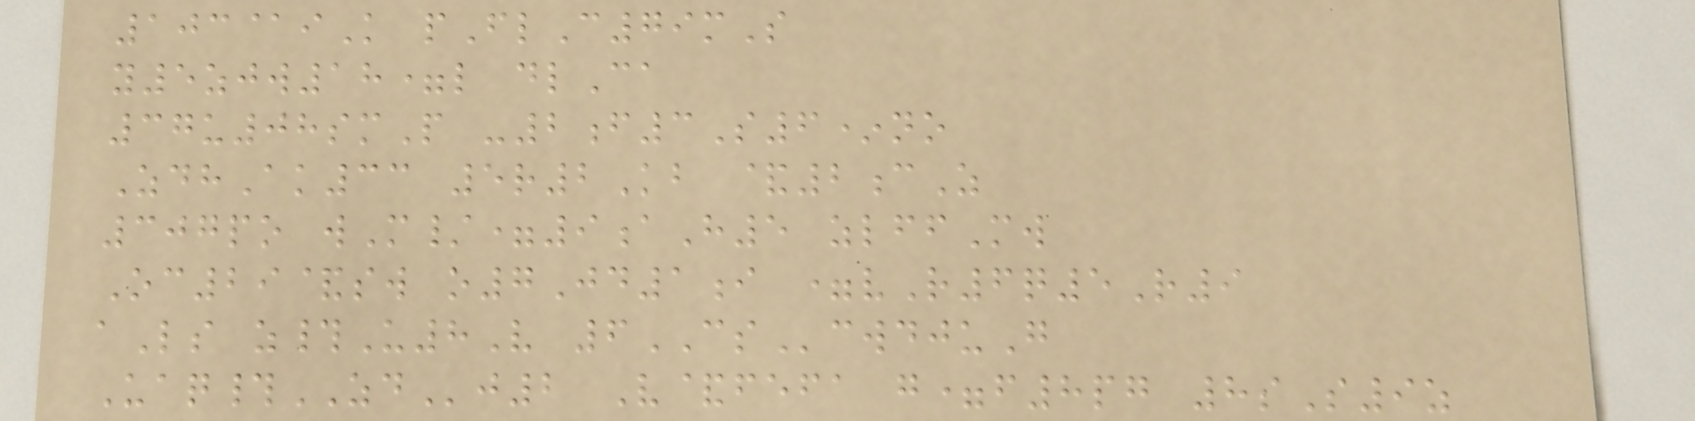103@iK pFlC79mS
y5zjw18=l dlCa
37u08smP -2f3S6*no
ZdhAk33 5r2Kb &2cZ
307po wM/=9aH5 zlffMw
Oc29&sw o7Jd1i =vR6q5R9
aLs z#U8V 6CScwdjuG
Uaq#ZDj2 V&fefa g=f8pg 8sS9z
